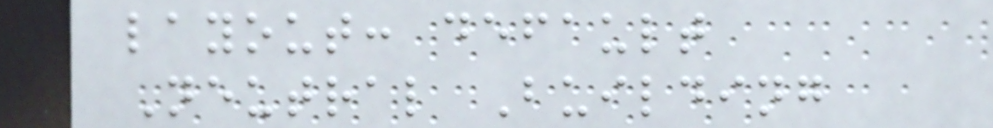layout: default
Neutral Building
